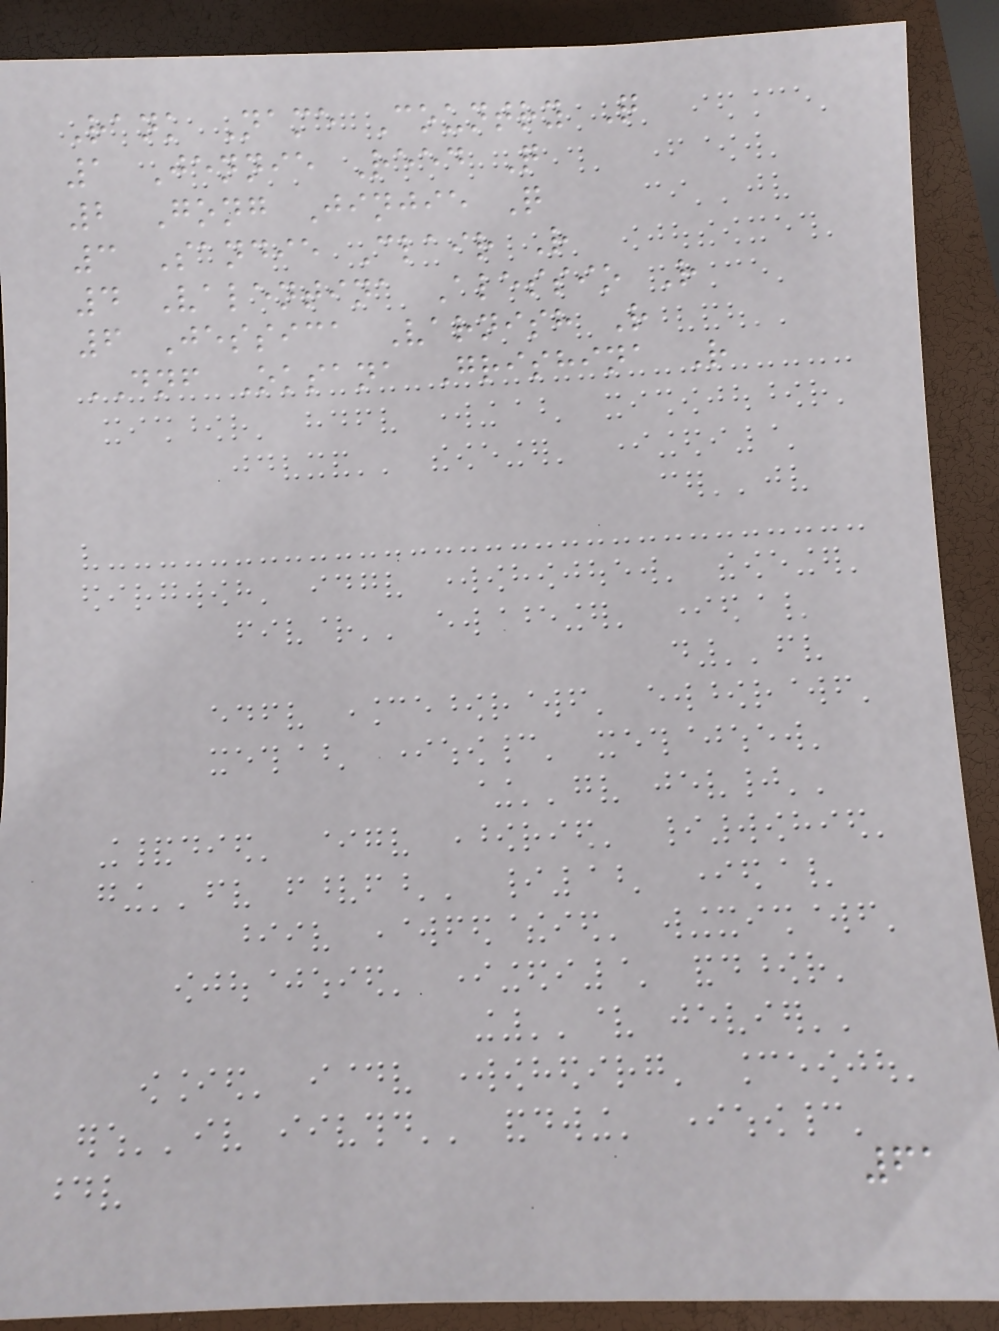Rank Name Country Q
1 Jennie Reed Q
2 Gong Jinjie Q
3 Sandie Clair R
4 Valentina Alessio R
6 Jessica Varnish R
DNF Oksana Grishina R
61
